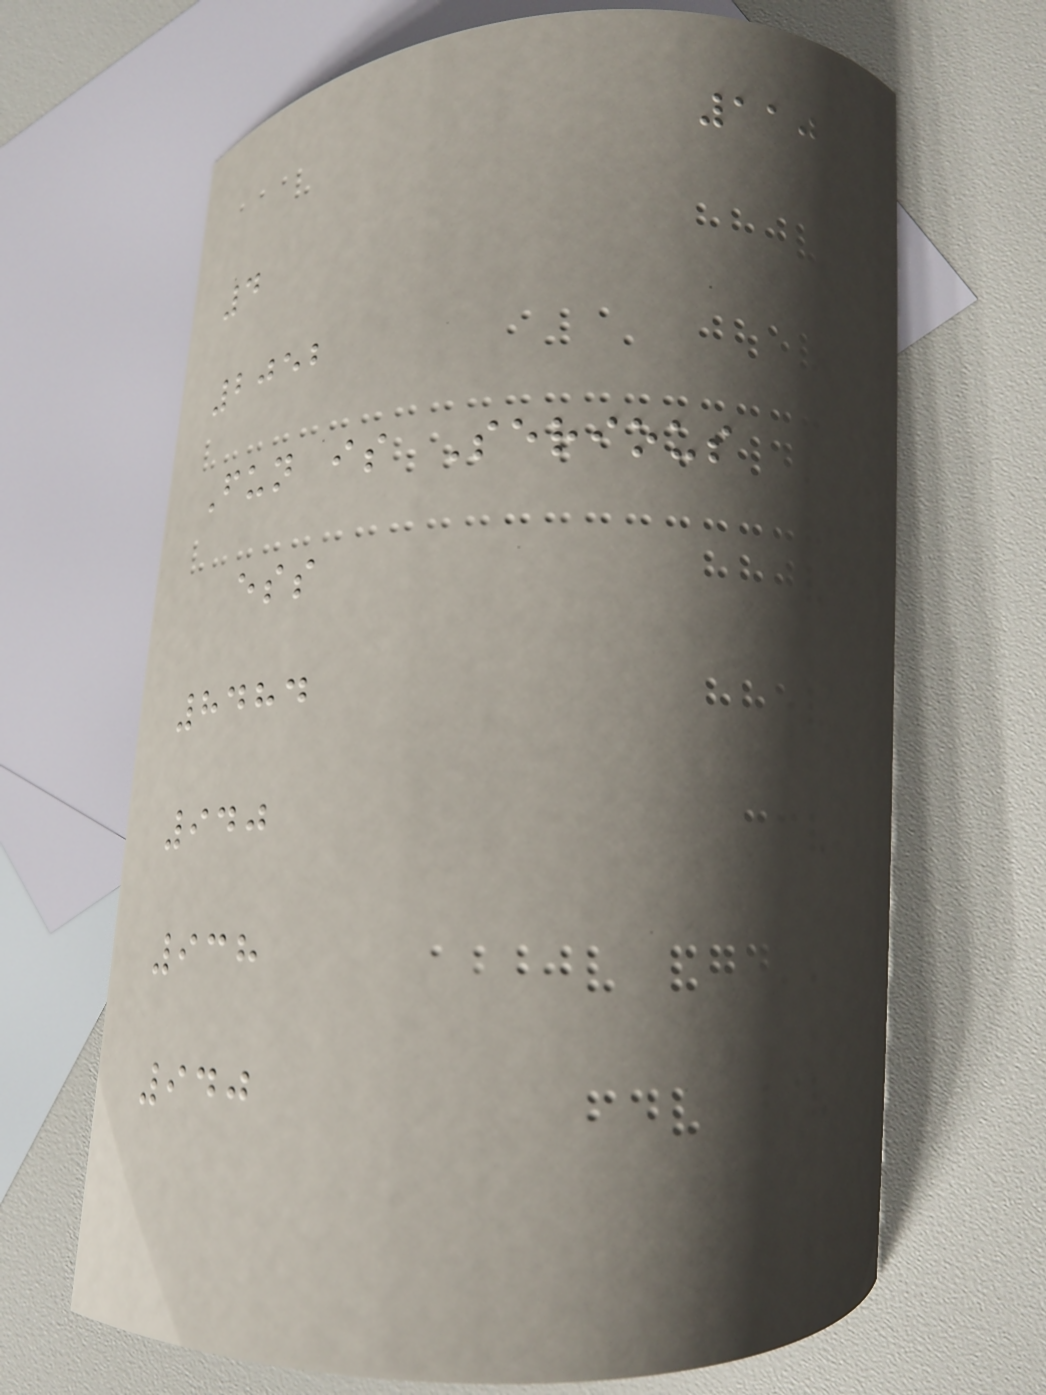110
4
2052
Fun is Serious
ess
8484
940
938
940
